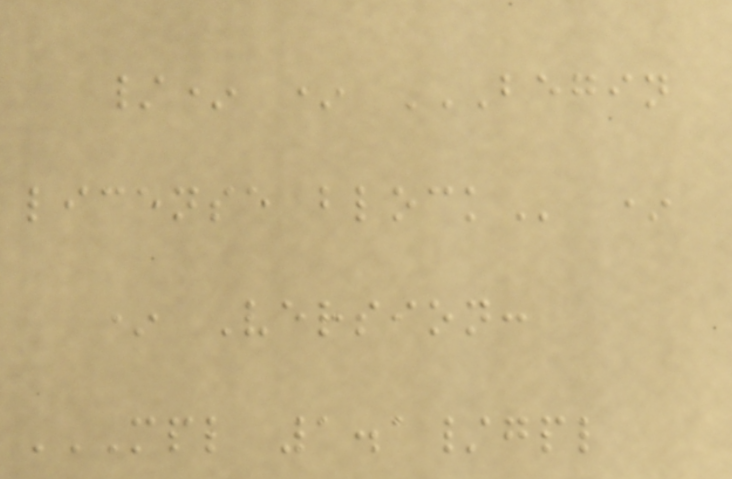/* * BEGIN
LICENSE BLOCK *
* Version:
MPL 1.1/GPL
